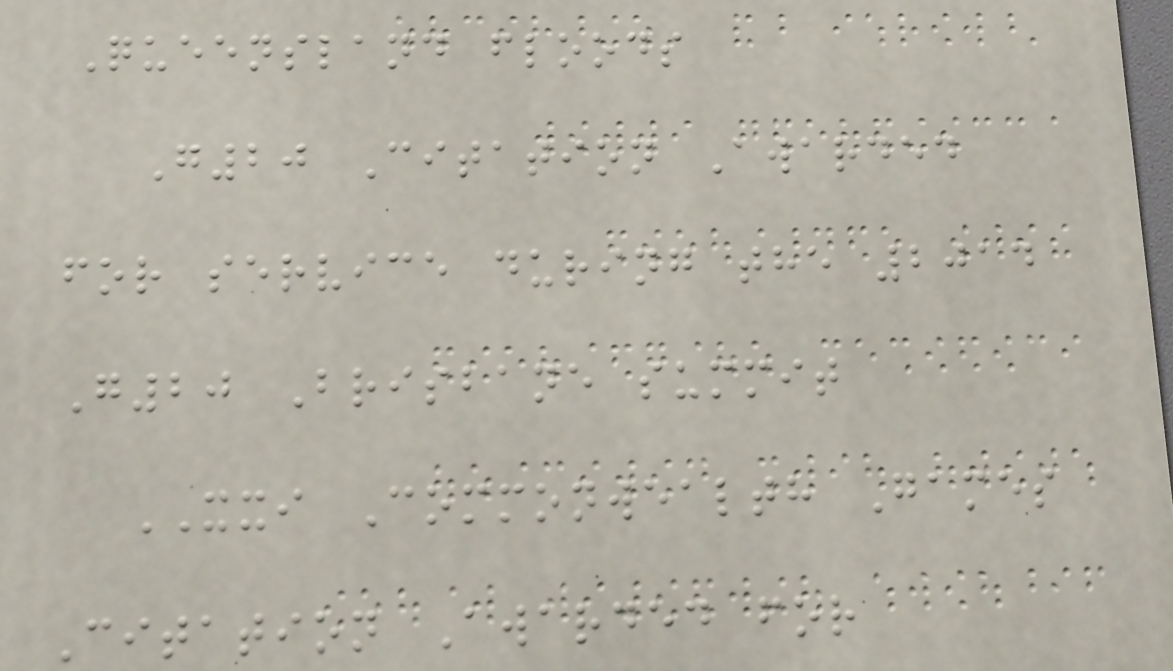Queensland floods
G20 Citation Awarded
for service during the 2014
G20 Brisbane summit
XXI Commonwealth Games
Citation Awarded for
